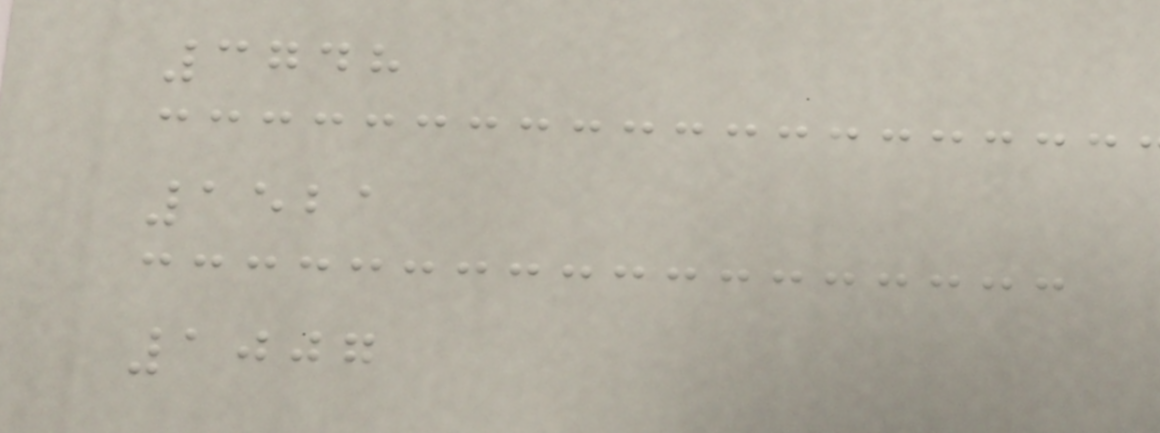3748
1521
1007
